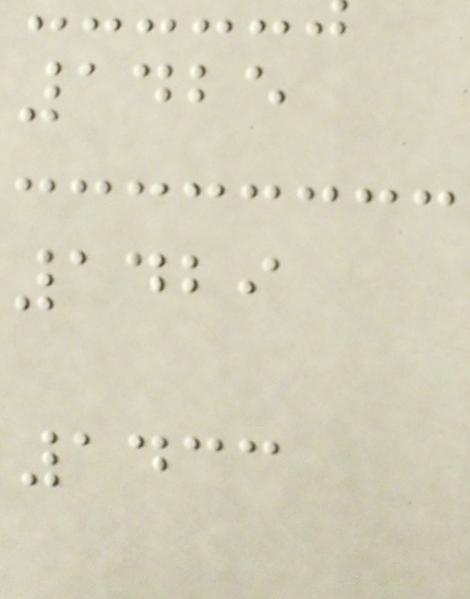1425
1429
1433
